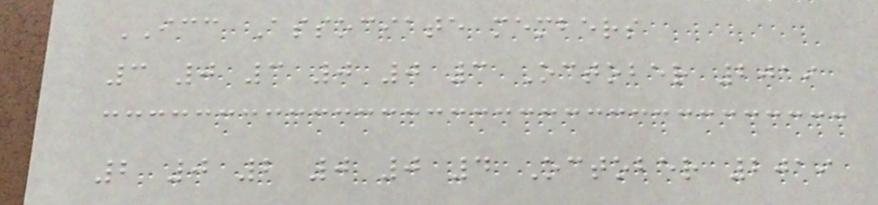ICC Associate members
3 0 3 0 0 3 October 2019
2 0 2 0 0 4 October 2019
